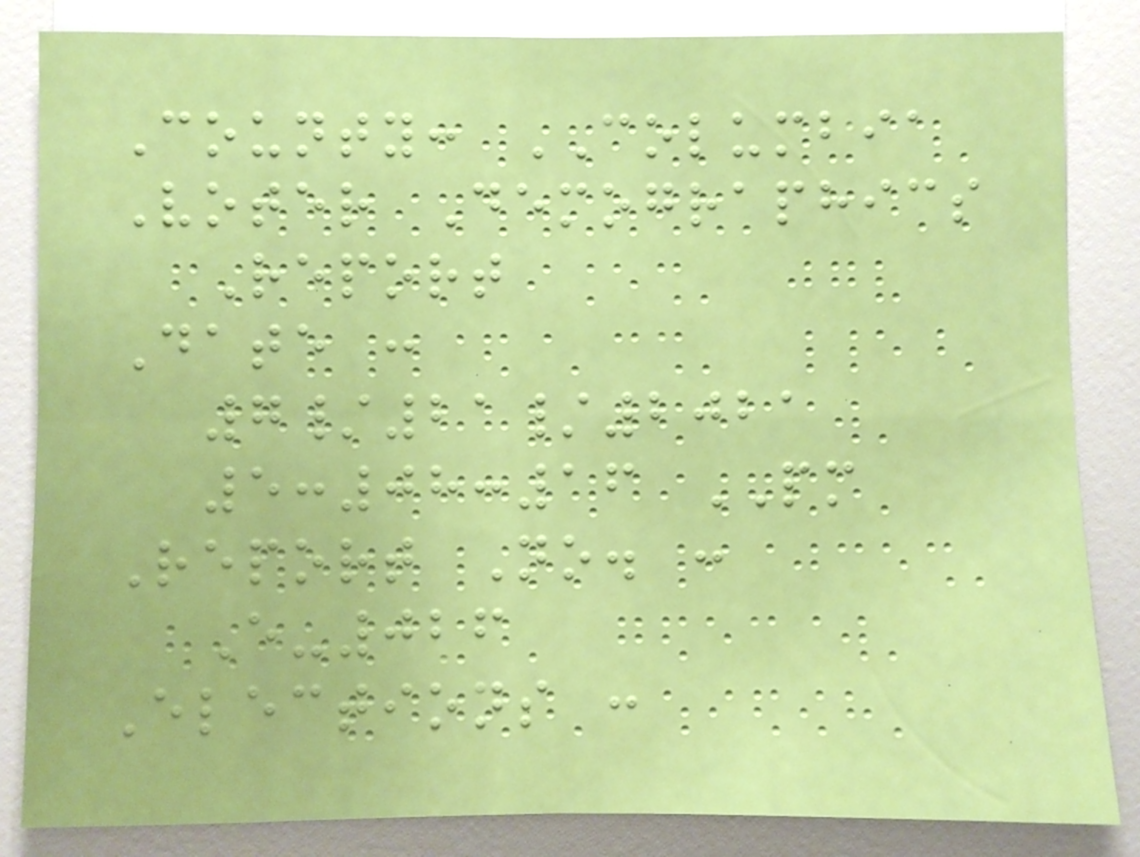County: COLUMBIA
Voter Demographics
Report
Date :
7/21/2021
5:08:16 PM
Report No. :
E-026
Elections :
